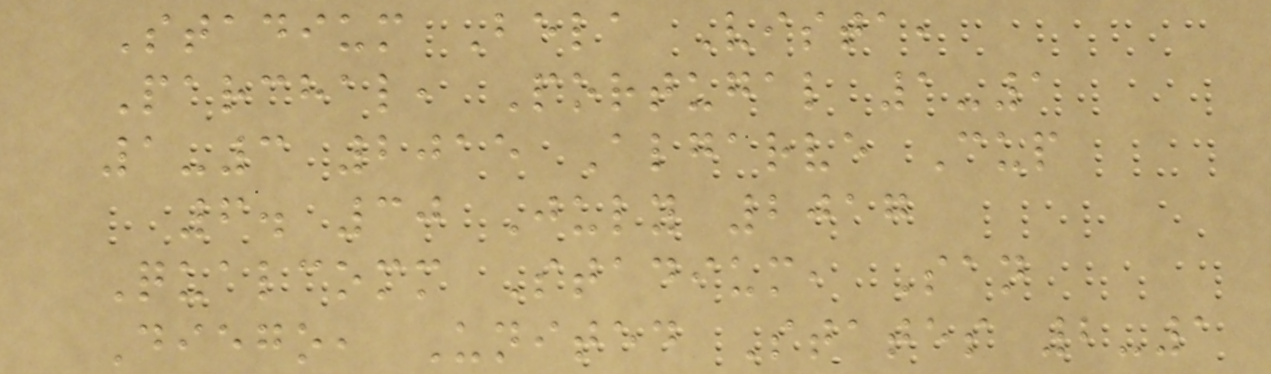Stadium Bela Vista,
Parchal, Portugal 1-1
1-3 2015 Algarve Cup
6. 30 July 2017
Qualcomm Stadium, San
Diego, United States 2-1
